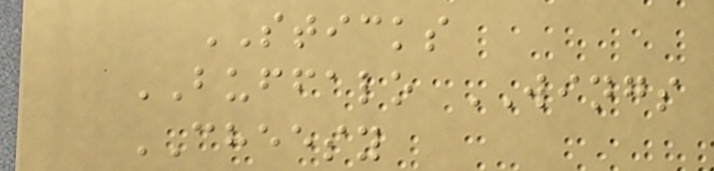STICKS
BUFFALO WINGS
CHEESY
